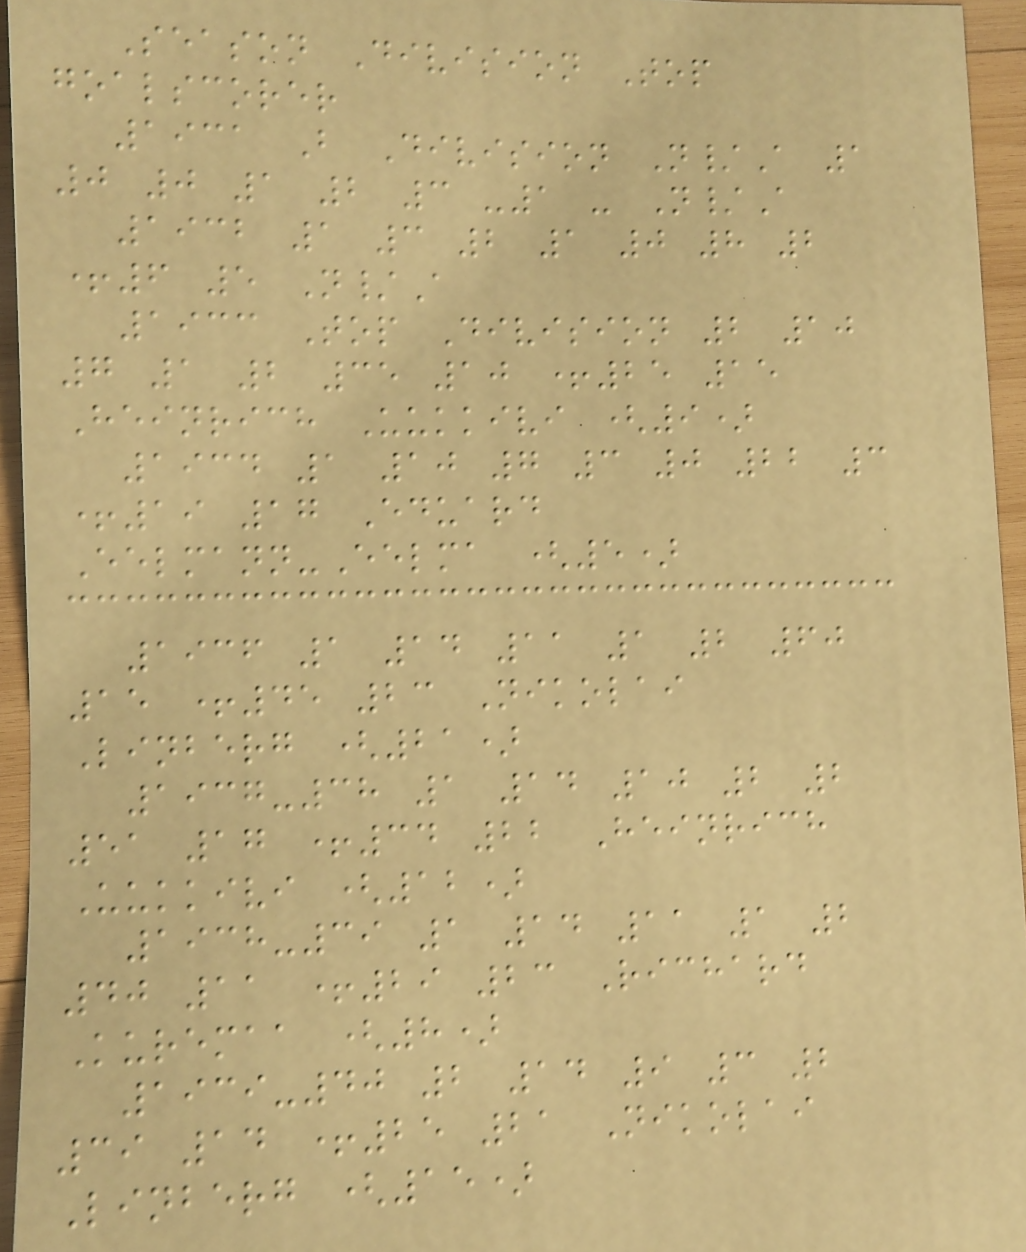Season Division Top
goalscorer
1931 B Division N/A 1
0 0 1 2 3 -1 - N/A
1932 1 3 2 1 0 8 2
+6 5 N/A
1933 Top Division 2 10
7 1 2 35 10 +25 15
Heinrich Uukkivi (9)
1934 1 10 7 3 0 22 3
+19 17 Eduard
Eelmann-Eelma (5)
1936 1 14 11 1 2 60
15 +45 23 Nikolai
Linberg (21)
1937-38 1 14 10 2 2
51 17 +34 22 Heinrich
Uukkivi (12)
1938-39 1 14 11 1 2
40 11 +29 23 Richard
Kuremaa (8)
1939-40 2 14 9 3 2
39 14 +25 21 Nikolai
Linberg (15)
